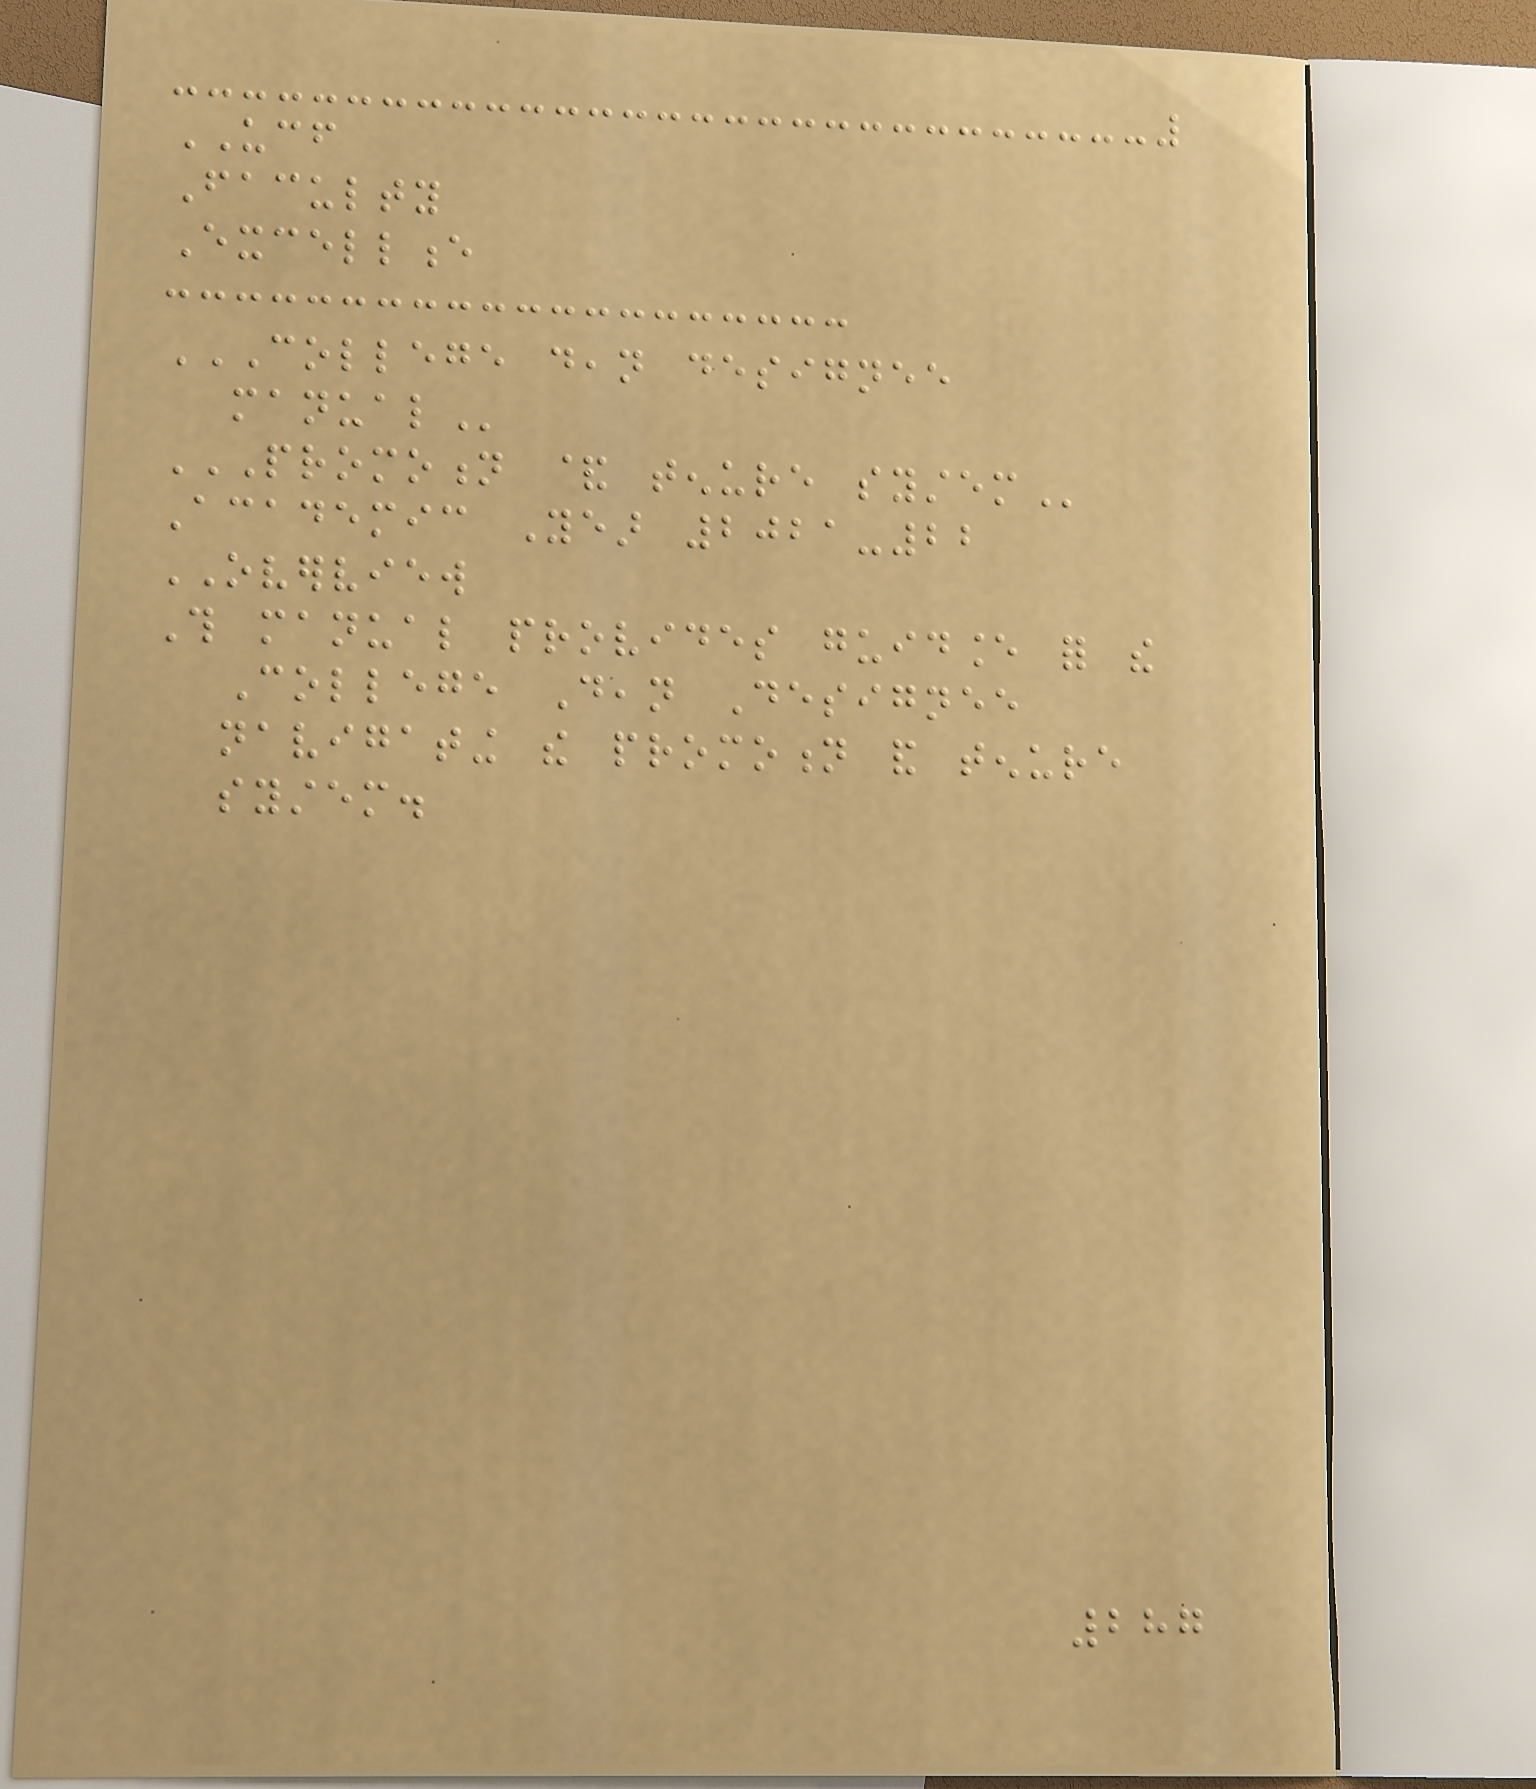UCF
Faculty
Excellence
COLLEGE DEAN DESIGNEE
MANUAL
PROMOTION & TENURE SYSTEM
Academic Year 2021-22
OVERVIEW
This manual provides guidance for the
College Dean Designee
navigating the promotion and tenure
system.
287
